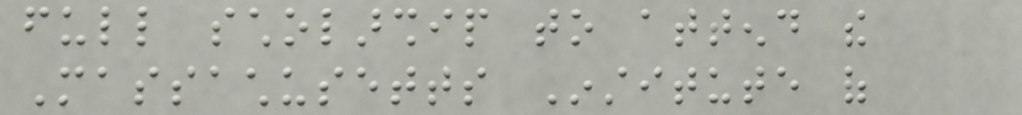full scholarship to attend the
Massachusetts Institute of
